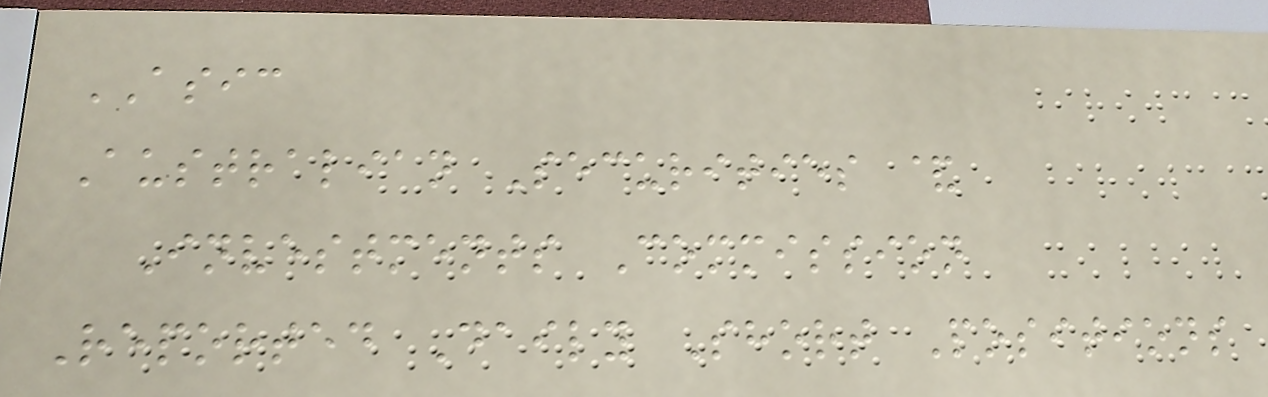ASIC
Australian Securities &
Investments Commission
Reported Daily Short Positions
